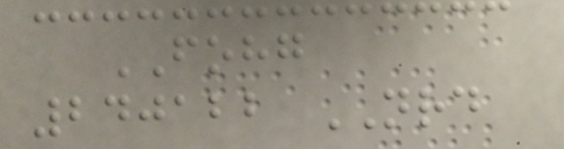FOHG
240122 NRD
